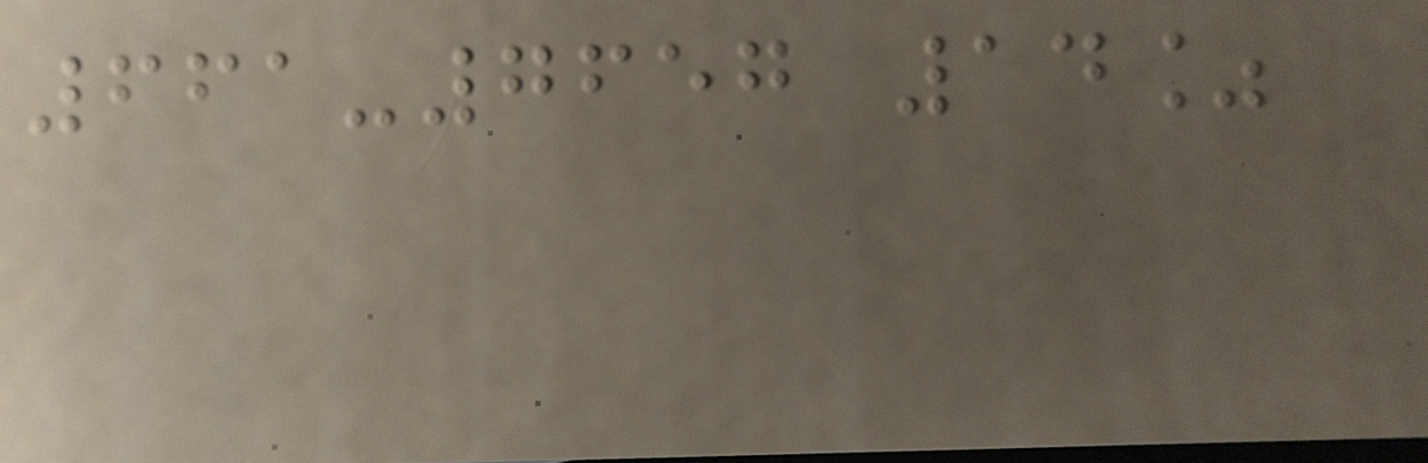661-7657 14%
